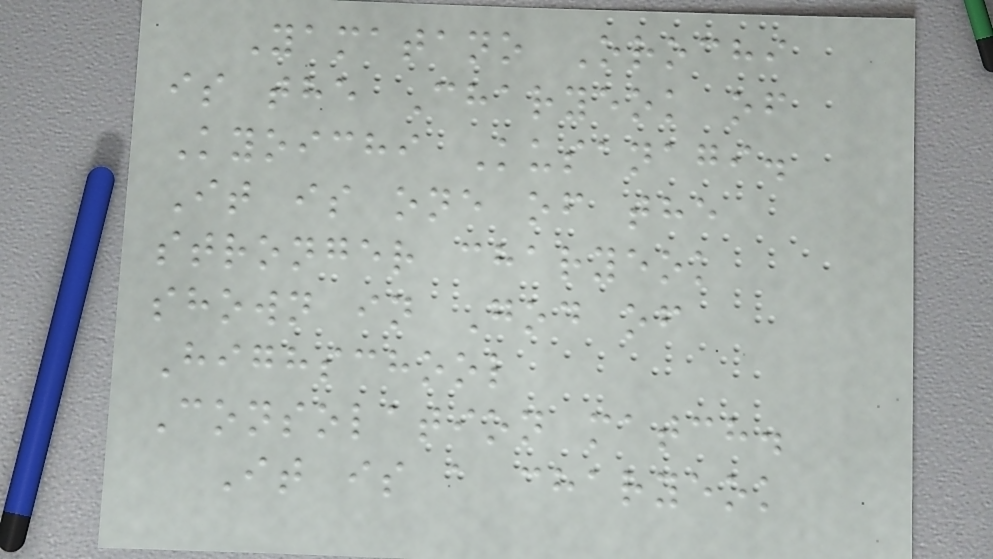Yamatano Orochi
is the Charyeok of
Kyoichi Kusanagi.
It is one of the
stronger charyeok
shown in God of
Highschool
Consolation match.
It is a charyeok
